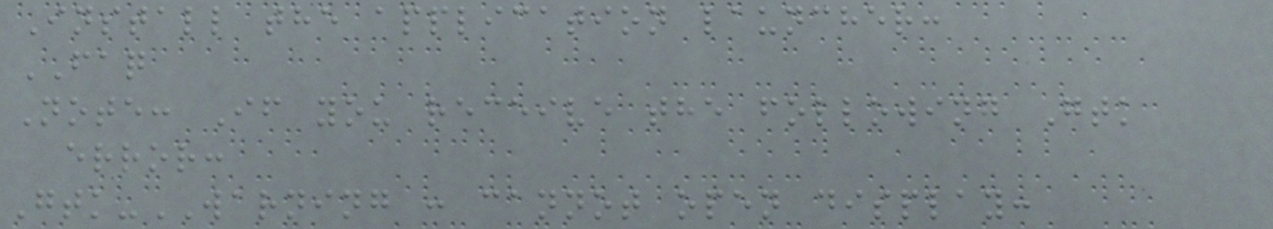Install the application launcher:
FAQ
Note: If you receive the following Gtk
error:
Gtk-WARNING : cannot open display:
